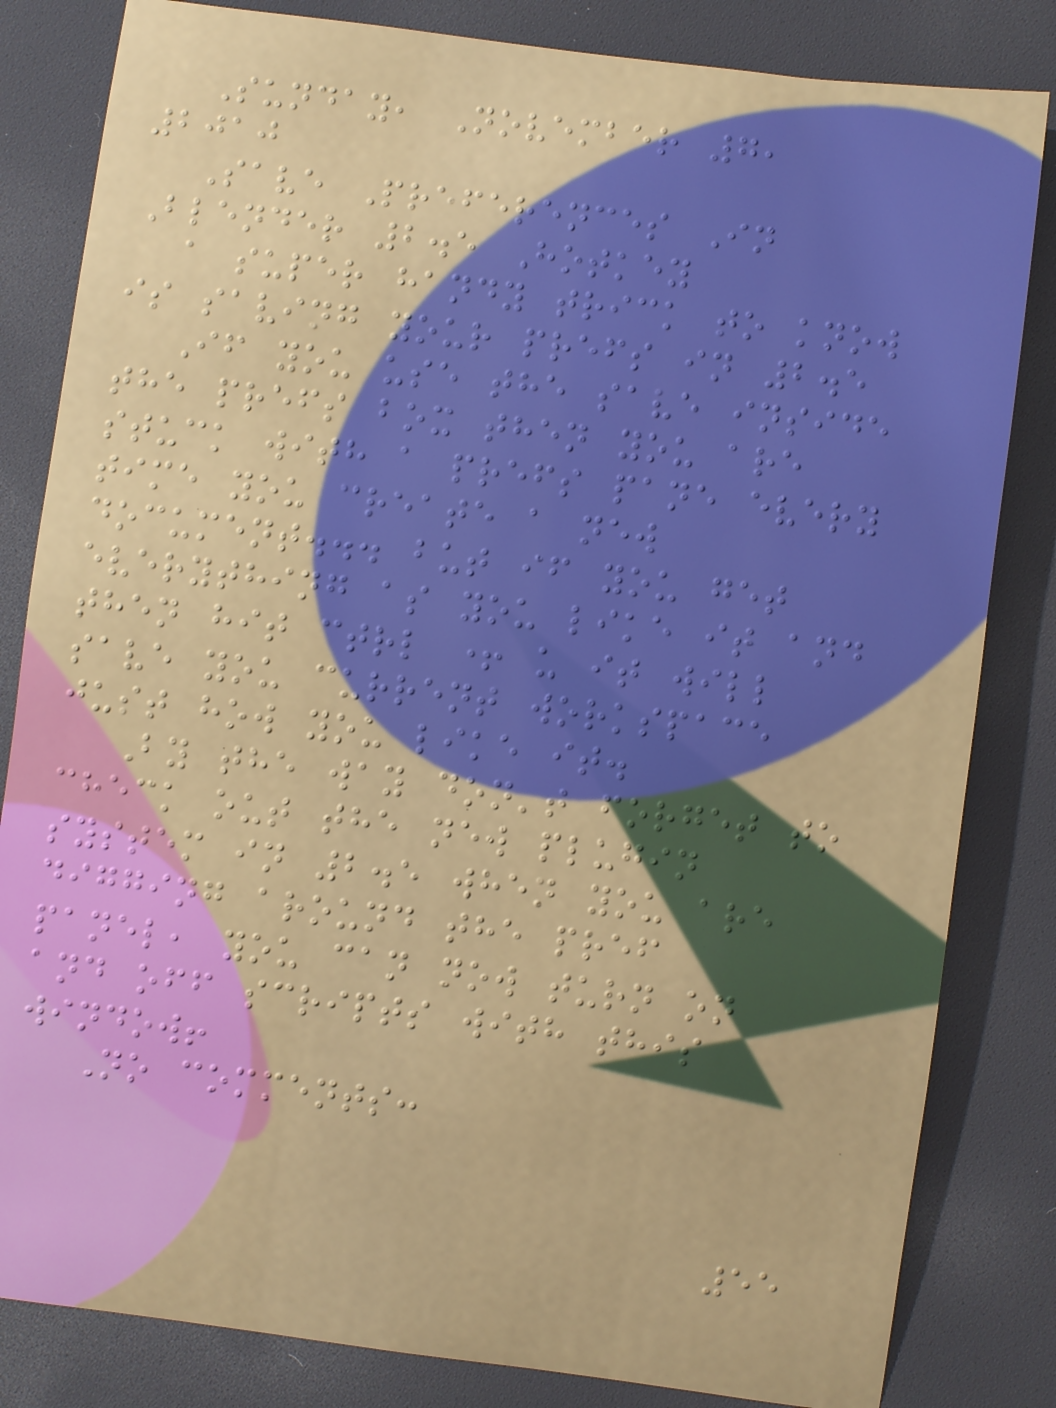Sunday, November 7,
2010
Save Preferences In
Blender 2.5 Hotkey
a super handy trick to know
is saving your prefs in 2.5
If you use the save inside
the prefs box then you are
stuck with a prefs pane every
time you create a new
document... but if you get
everything as you like it and
then hit ctrl + u it will
save you current workspace
just how you like it.
By the way don't forget to
check out the new plugin
system in 2.5 when you are
digging around the pref
panel, you can now turn on
and off scripts with this
window!
No comments:
55
